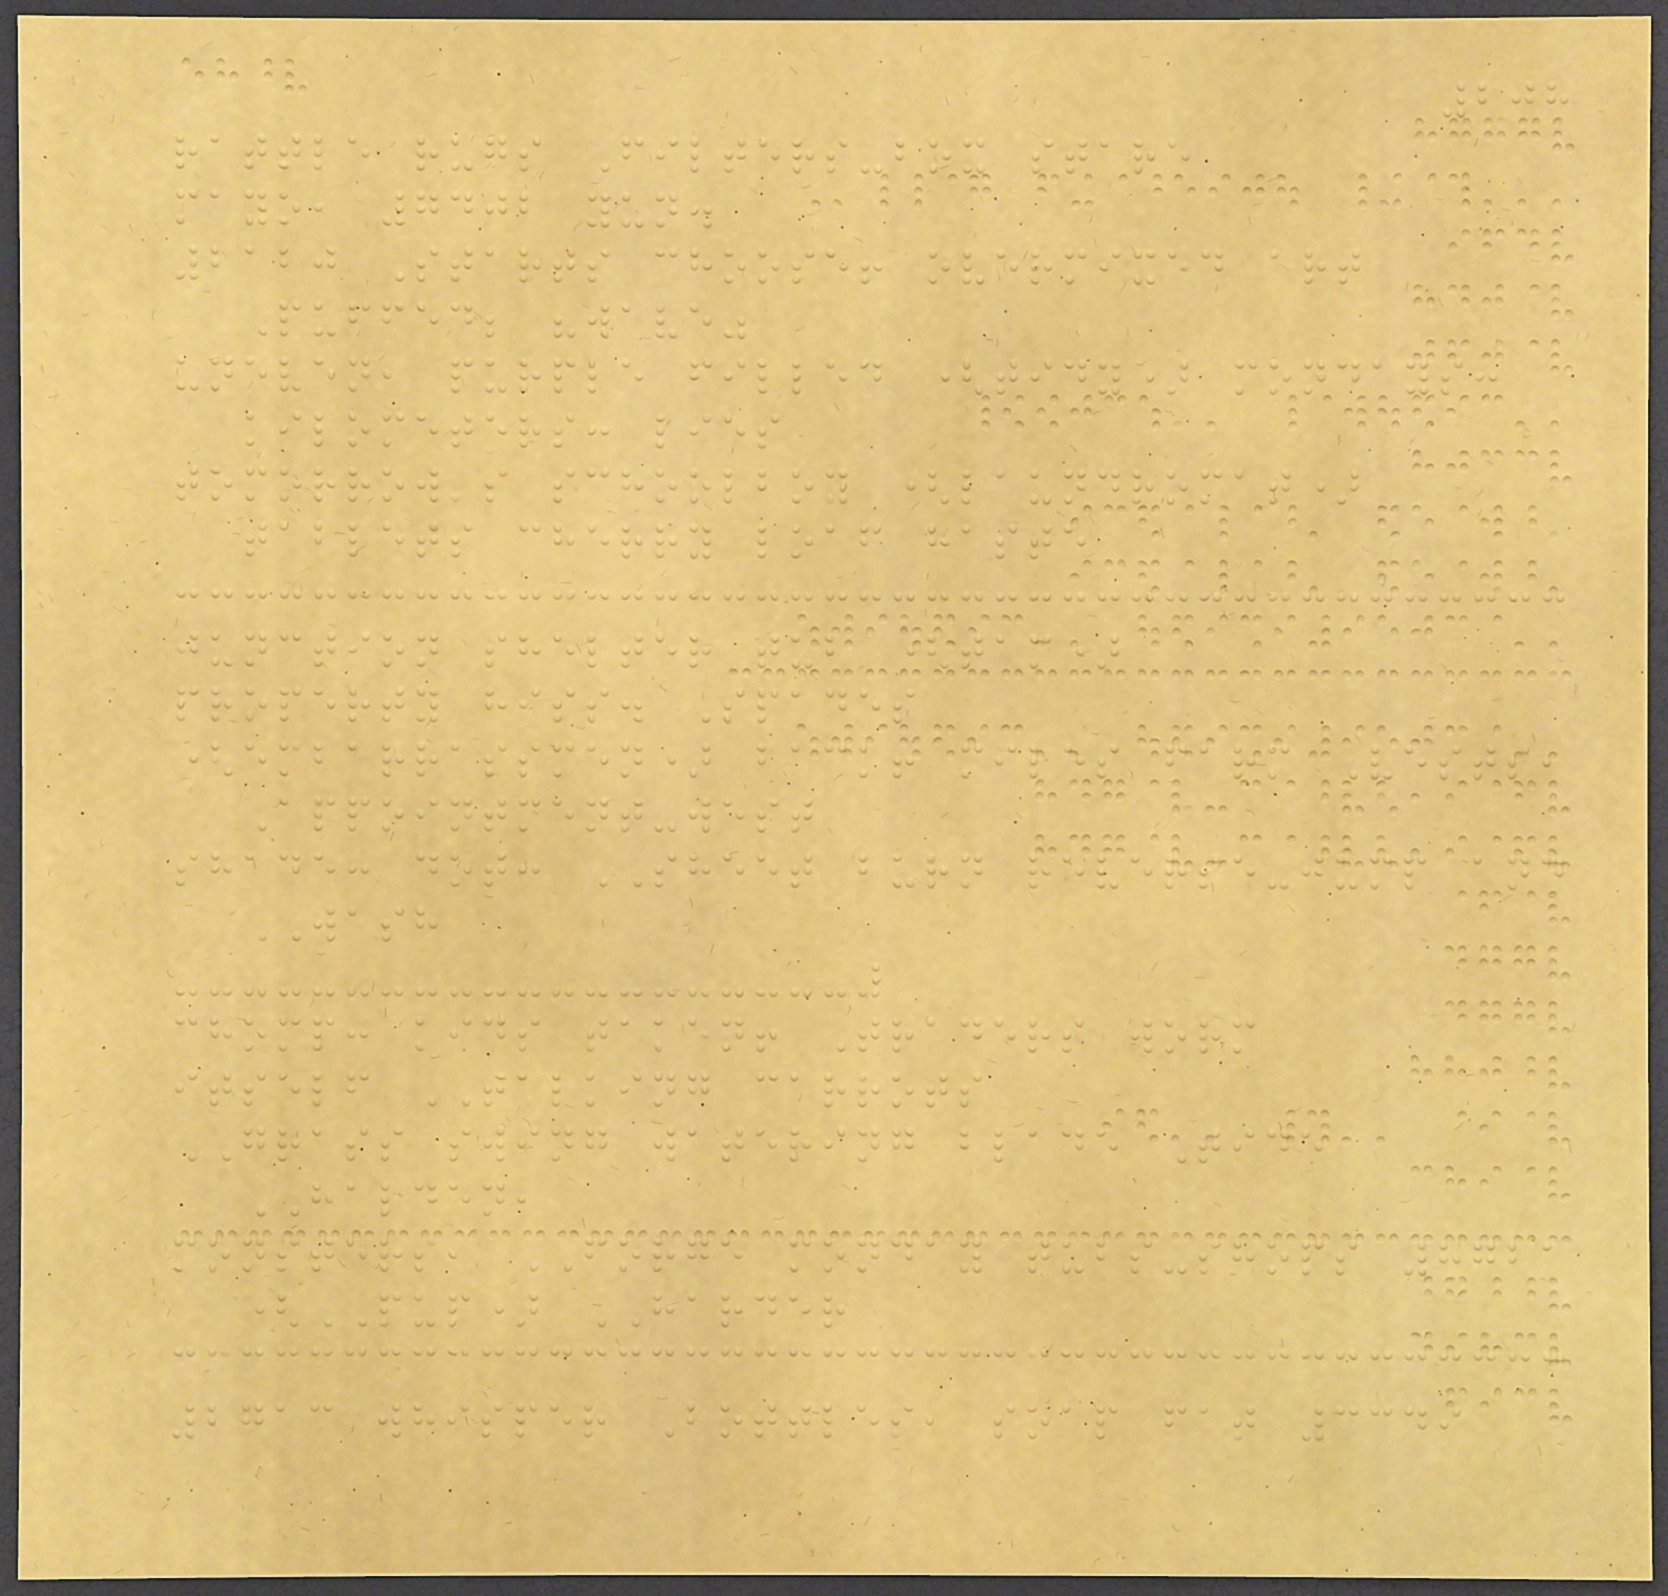208
rattle rugs Filters-box stare
mayo, 7402 yun.
2120 Starts choose! overmixed art
Puffed; "wave"
uneven, purple filled (tidy) mondays:
kilometers: lies
tomorrow's schoolboy (laundromat)
tablets cherry loaf haste
junction shelter tub (tam)
property hiss. Spades
(embarrassmen) back! miles farm Vests,
Appointment-west
shade: dot: SHEET burn reverse-jump and
WASH
chomp: kids taken! Traders worm
itself TALKING carrots
GRASS swing watering blade Tide
HALDEN,
monsters, FORGE monday tubs-shops 8721
(PUP) HARDER
2713 whisper Bottles, soap fat 3349
